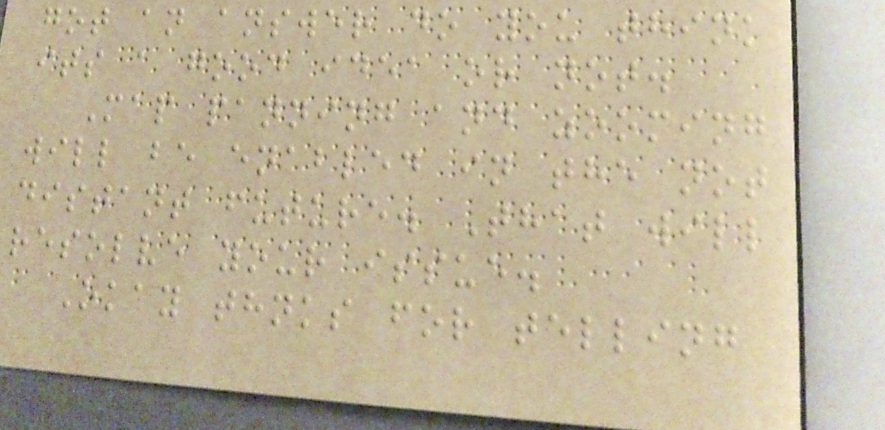got an answer do you think
its a good idea or not.
Map panning and zooming
will be enabled in the not
distant future. That will
resolve your issue.
Okay thnks for telling
